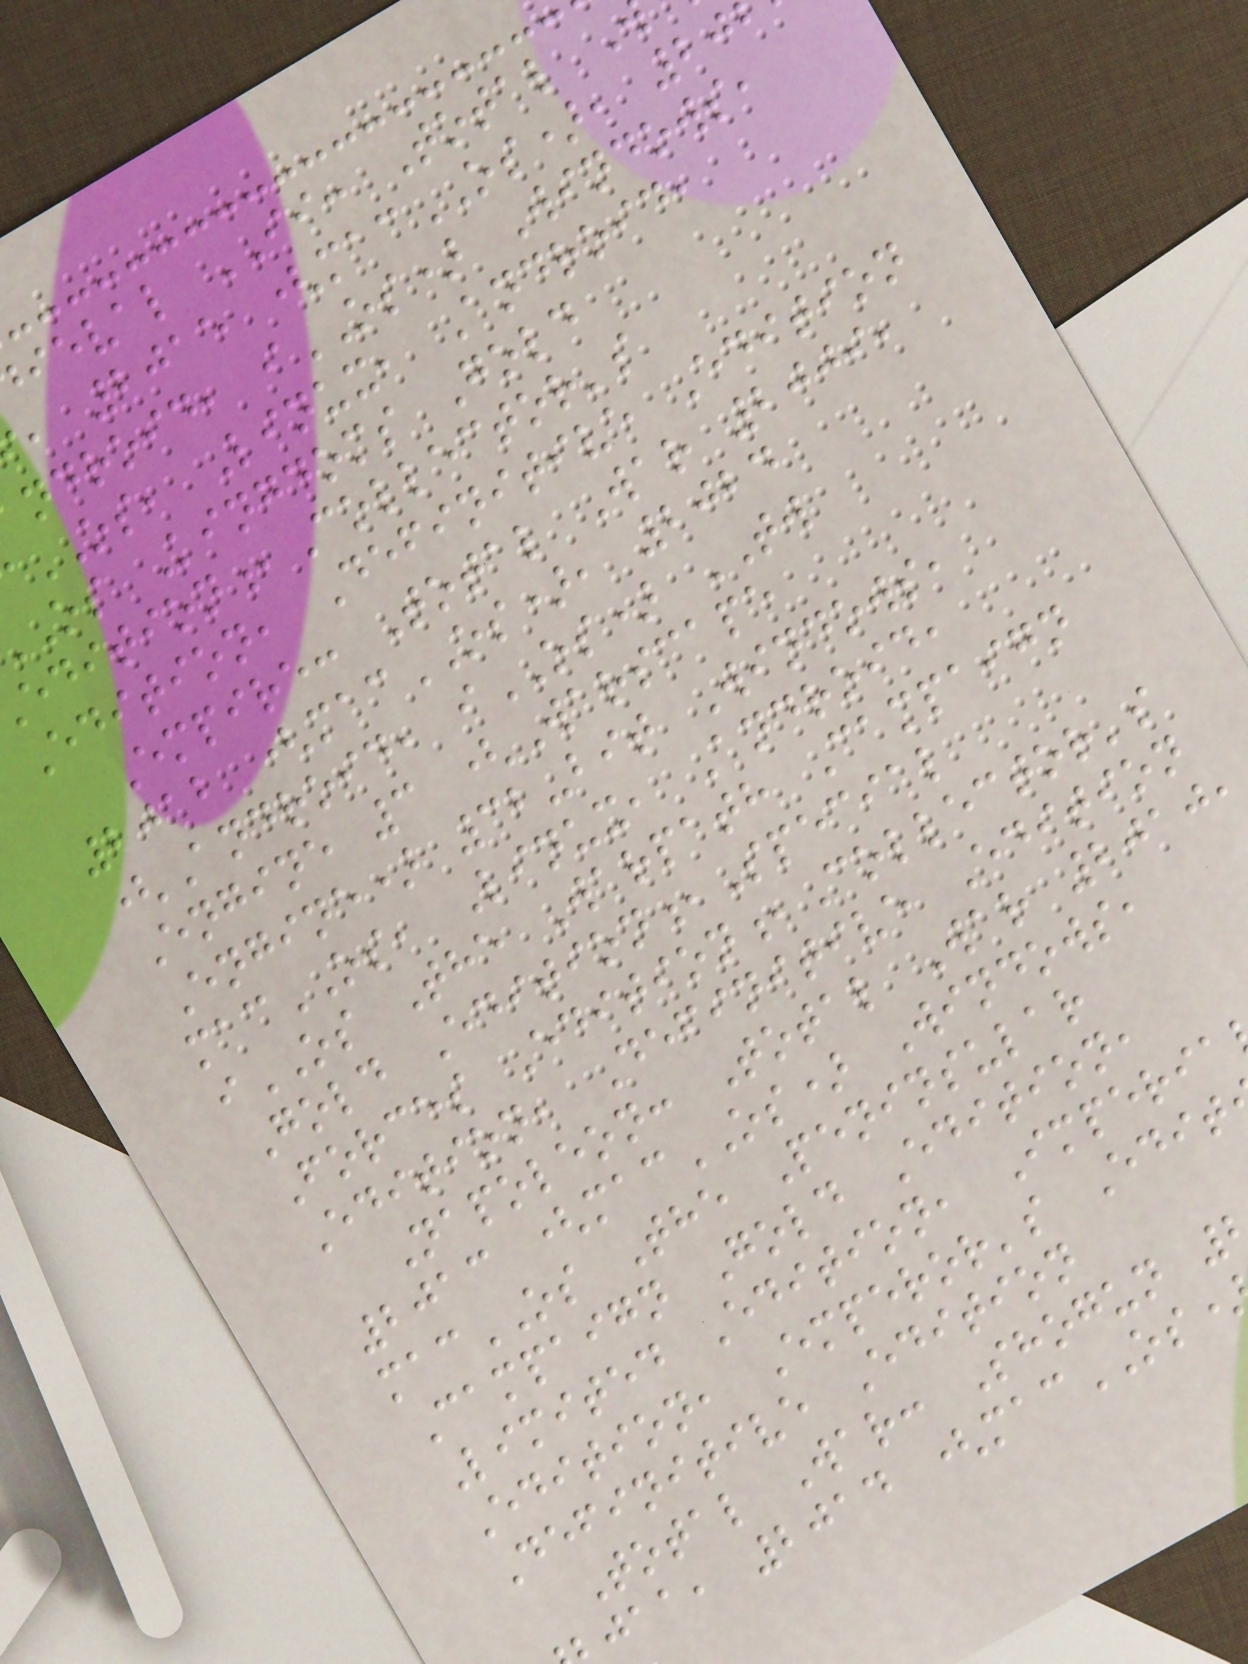ieval II: Total
, 2015 (macOS), 20
ndroid, iOS) Windows,
OS, Linux, Android,
os Kingdoms Gold
dition,Collector's
Edition, Definitive Edition
Empire: Total War 2009,
2012 (macOS), 2024
(Android, iOS) TW
Engine 3 (Warscape
Engine) 32-bit Windows,
macOS, Linux, Android,
iOS The Warpath Campaign
Gold Edition,Special
Forces Edition,Collector's
Edition, Definitive Edition
Napoleon: Total War 2010,
2013 (macOS) Windows,
macOS The Peninsular
Campaign Gold Edition,
Limited Edition, Imperia
Edition, Emperor's Edit
Definitive Edition
Total War: Shogun
jaa, 2014 (macOS
